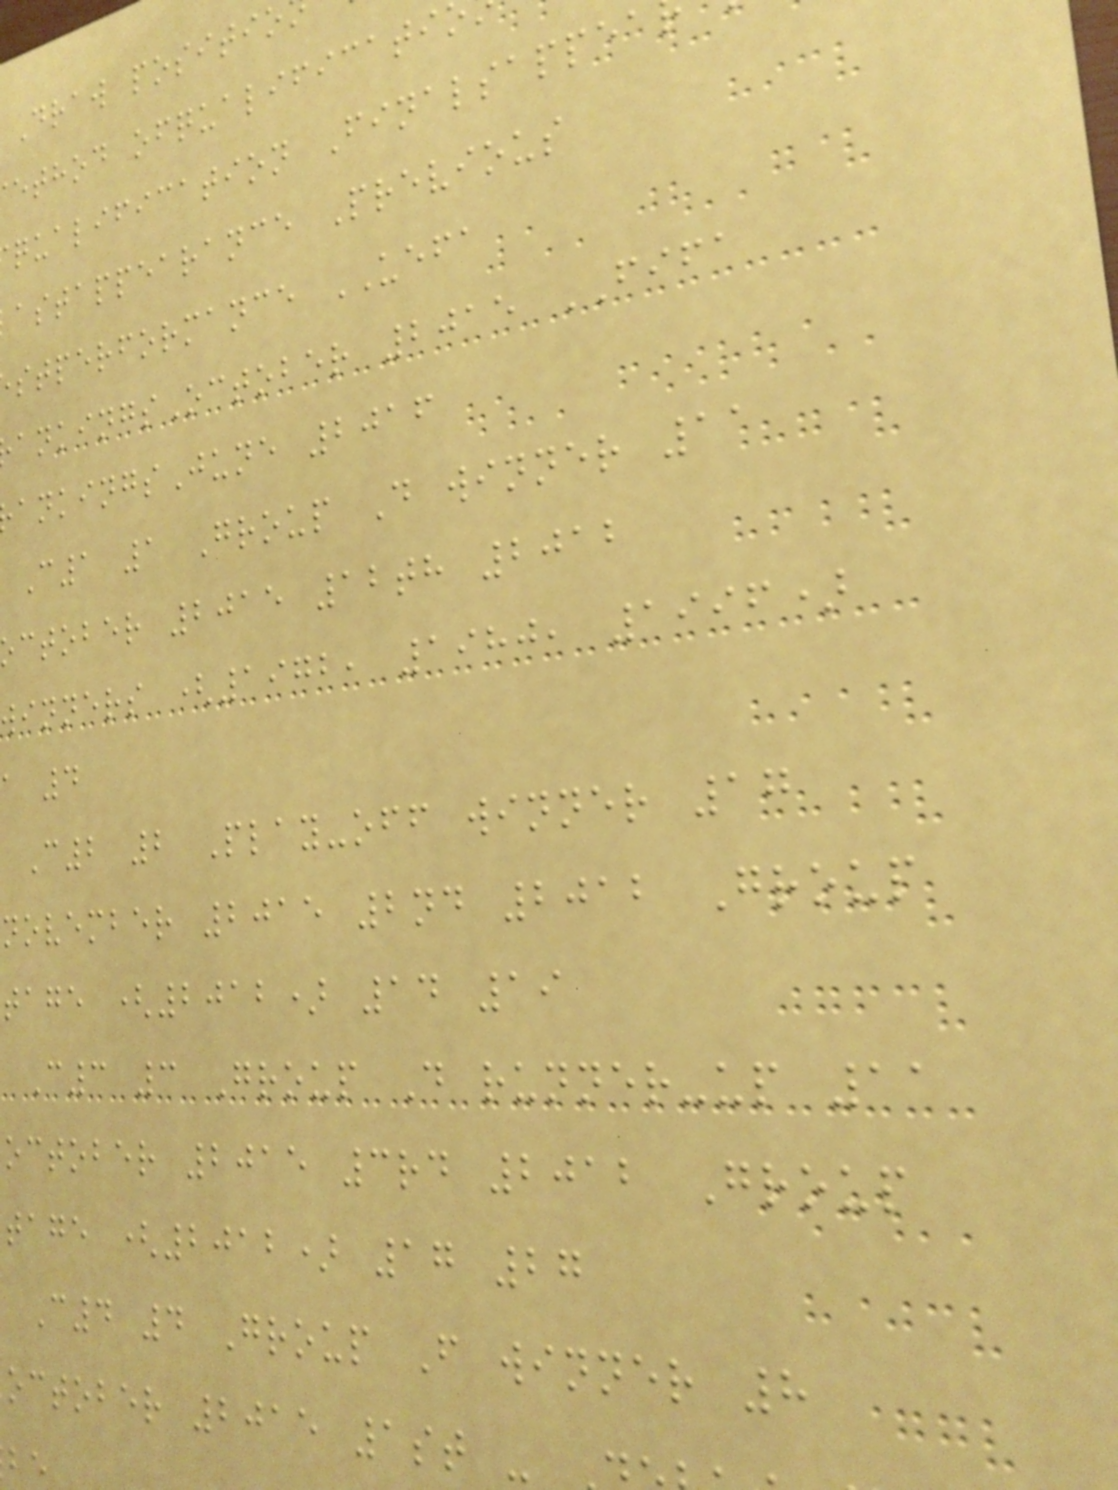Draw positio
ethod ofqualificati
qualification Finalsappea
astappearance Previous
stperformance UEFA
ankingsOctober 2015 FIFA
ankingsJune 2016
C1 1 Group D winner 11
ctober 2015 12th 2012
winners (1972, 1980, 1996)
a 4
C2 2 Play-off winner 17
november 2015 2nd 2012 Group
tage (2012) 14 19
C3 3 Group D runner-up 11
october 2015 3rd 2012 Group
tage (2012) 17 27
C4 4 Group F winner 8
october 2015 1st -
